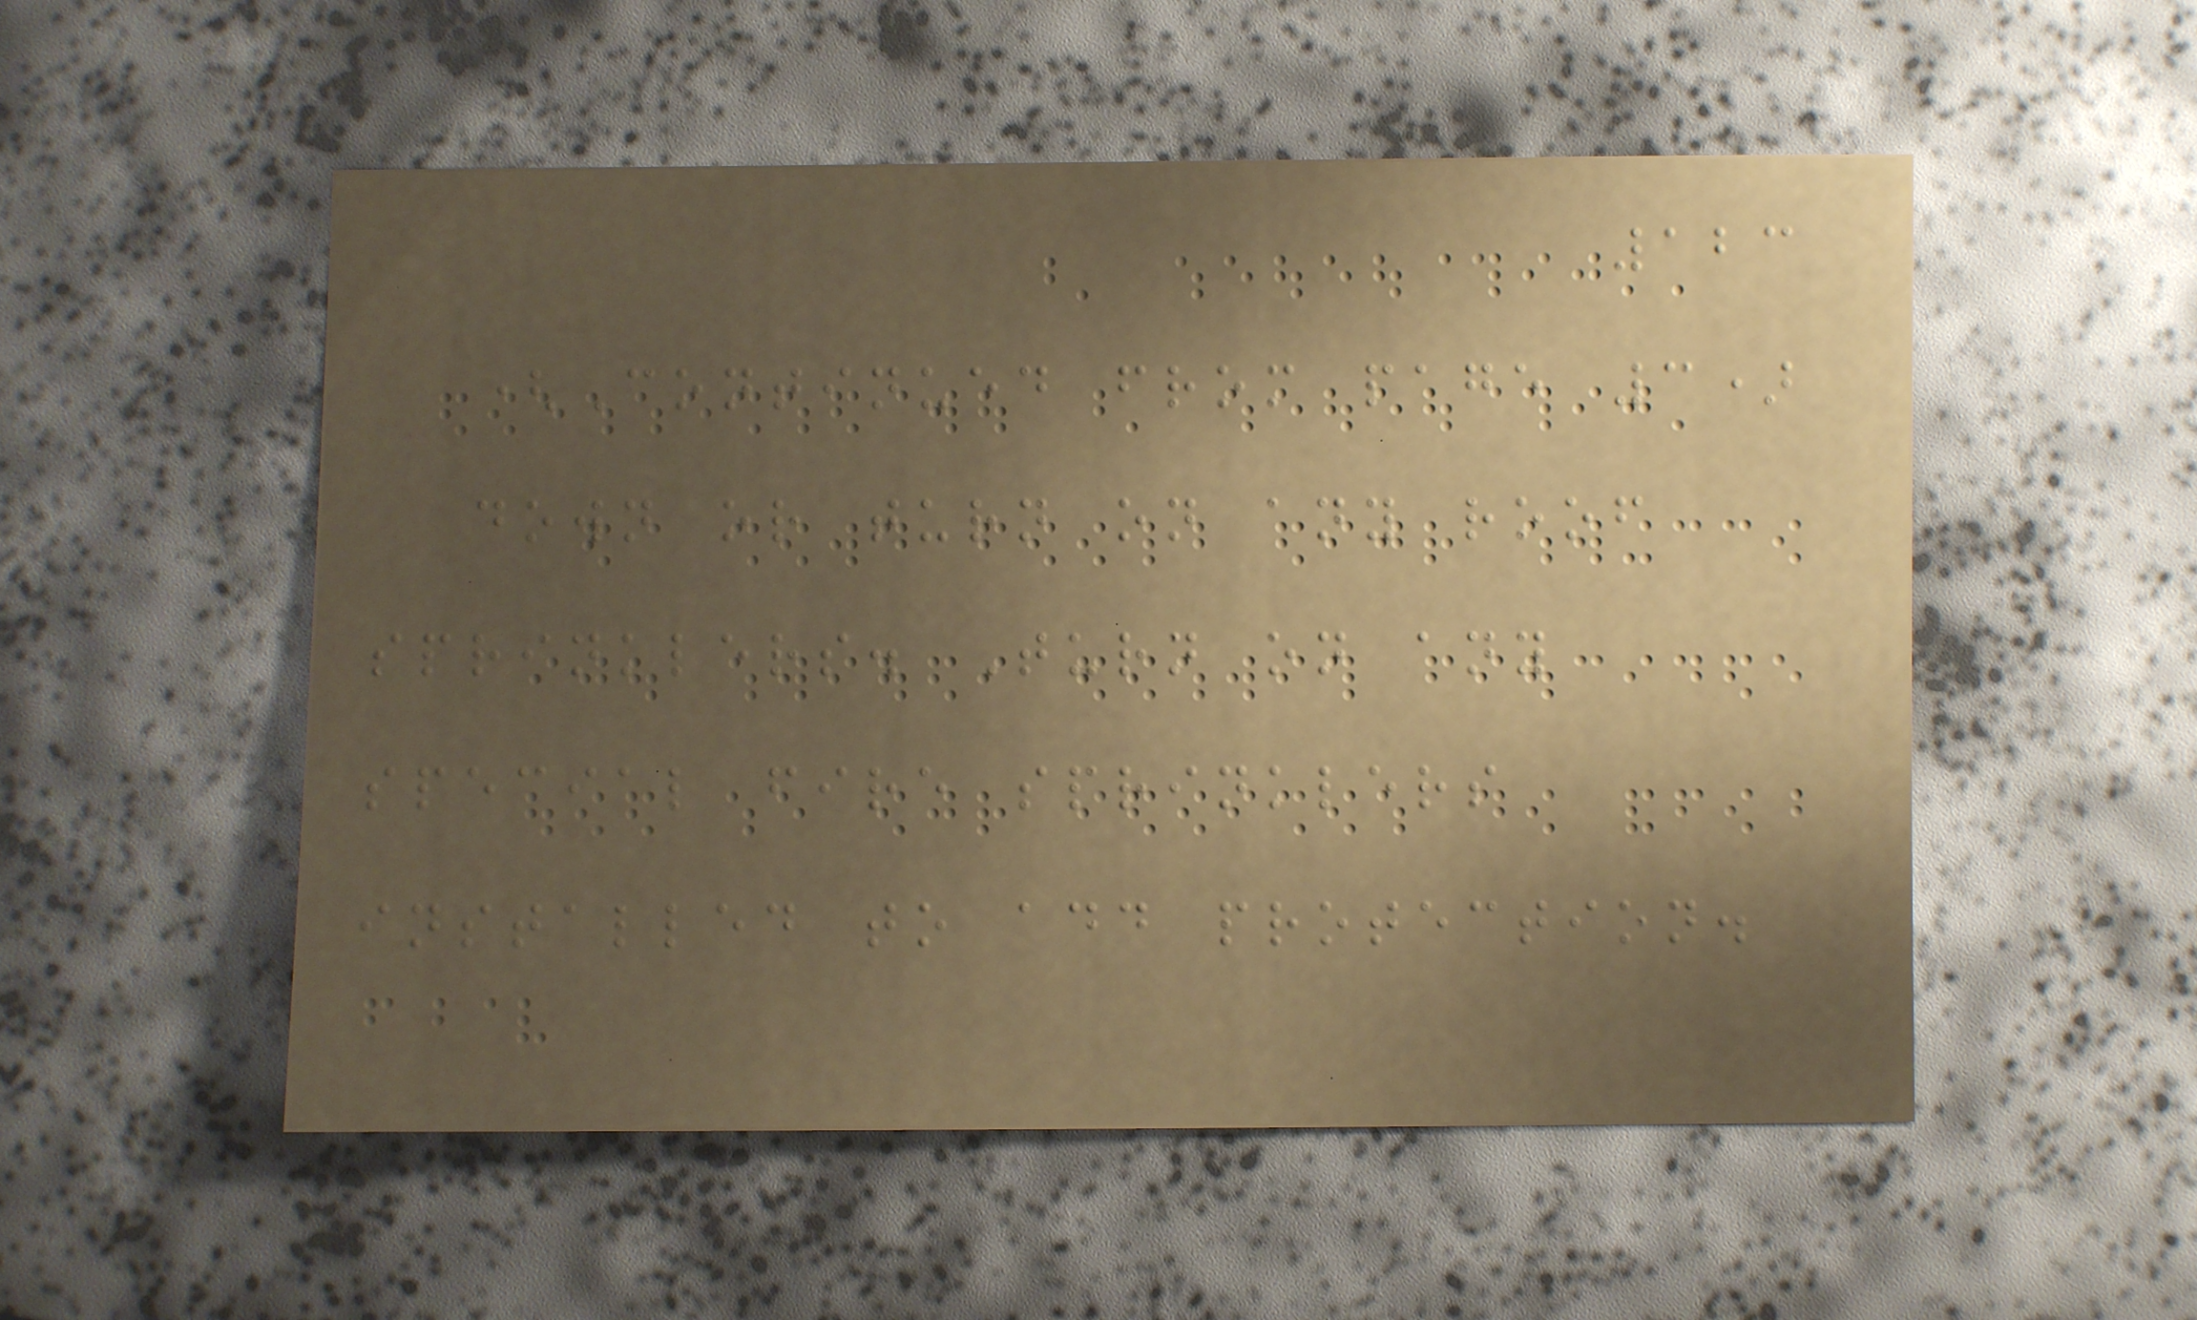123
(Continued from page 3)
down or turn on any roof
sprinklers. Turn on any
special fire sprinklers
installed to add protection.
